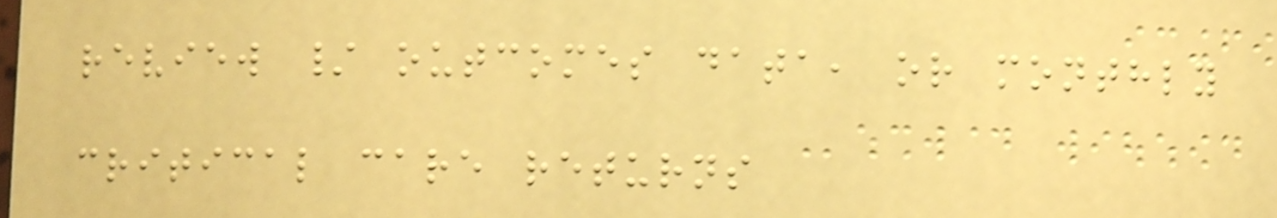review / outcomes data, or monthly
critical care returns
